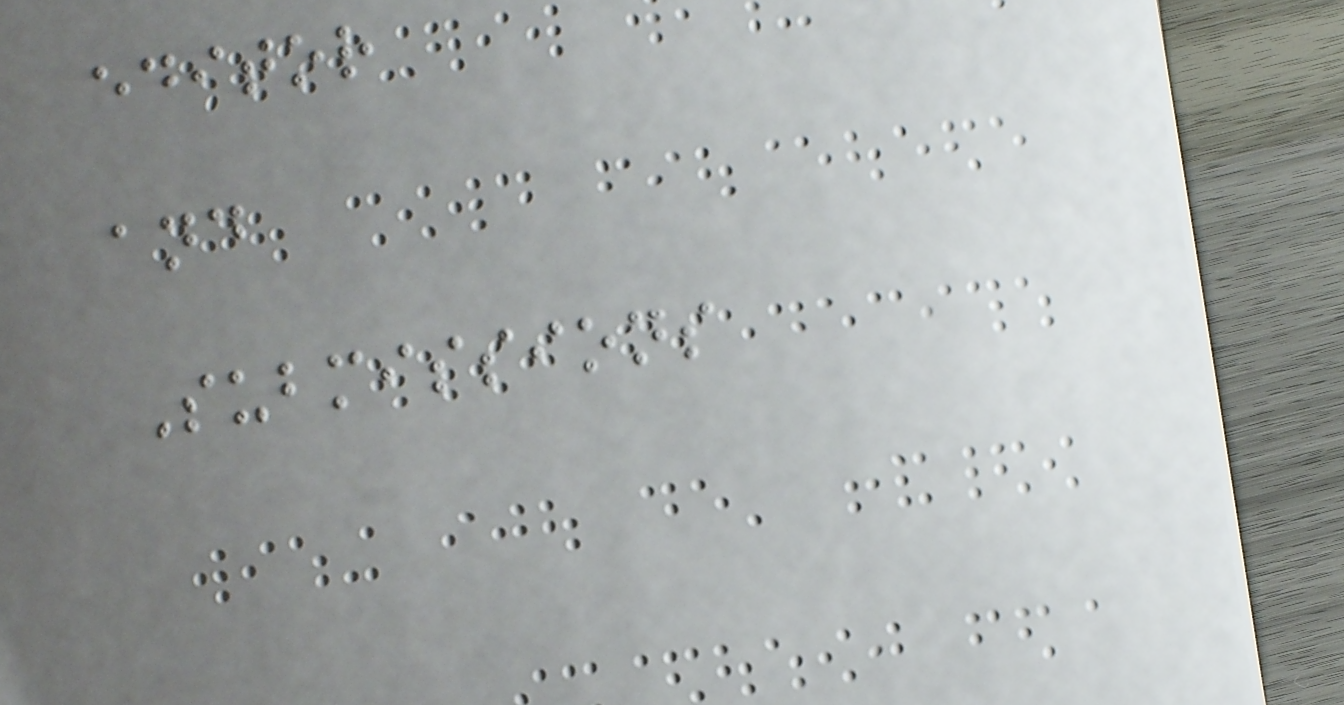editor
and
Submissions
